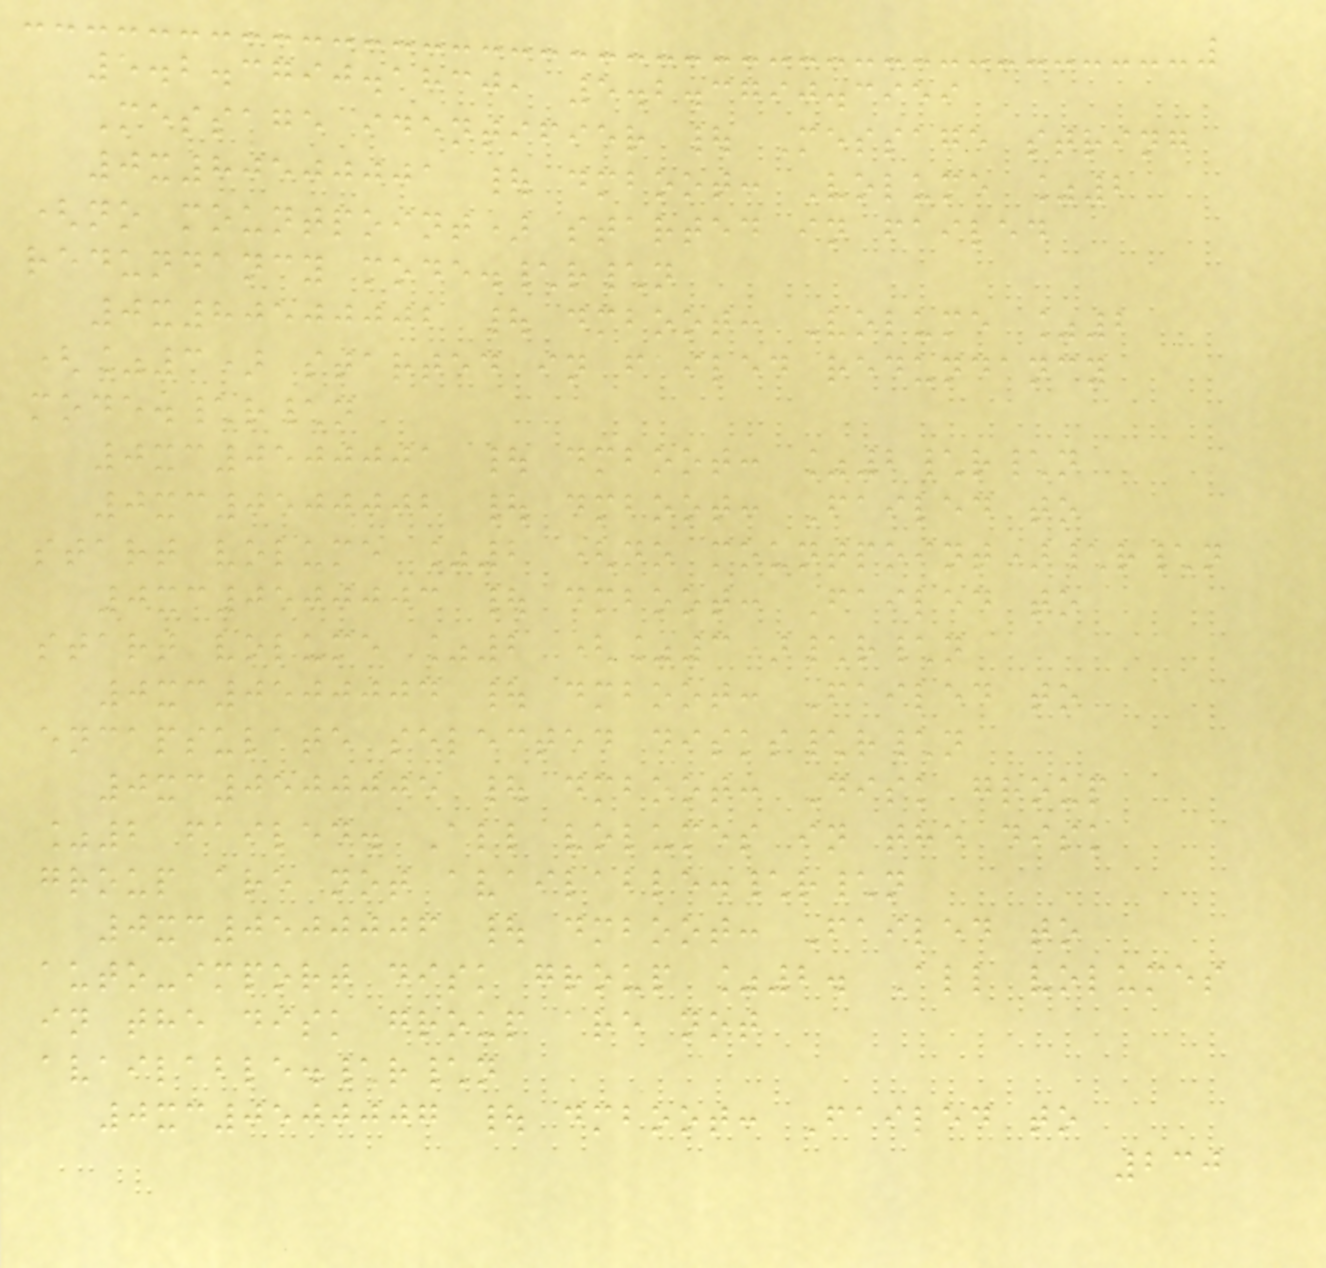5.2.3790.1830, 5.2.3790.3959
Message identifier | Message string
0x80500001 | dmboot: Volume %2
(no mountpoint) started in failed
redundancy mode.\r\n
0x80500002 | dmboot: Volume %2
(%3) started in failed redundancy
mode.\r\n
0xc0500001 | dmboot: %2\r\n
0xc0500002 | dmboot: Failed to
start volume %2 (no mountpoint)\r\n
0xc0500003 | dmboot: Failed to
start volume %2 (%3)\r\n
0xc0500004 | dmboot: Failed to
encapsulate selected disks\r\n
0xc0500005 | dmboot: Disk group
%2 failed. All volumes in the disk
group are not available.\r\n
0xc0500006 | dmboot: Failed to
auto-import disk group %2. All volumes
in the disk group are not
available.\r\n
0xc0500007 | dmboot: Failed to
230
